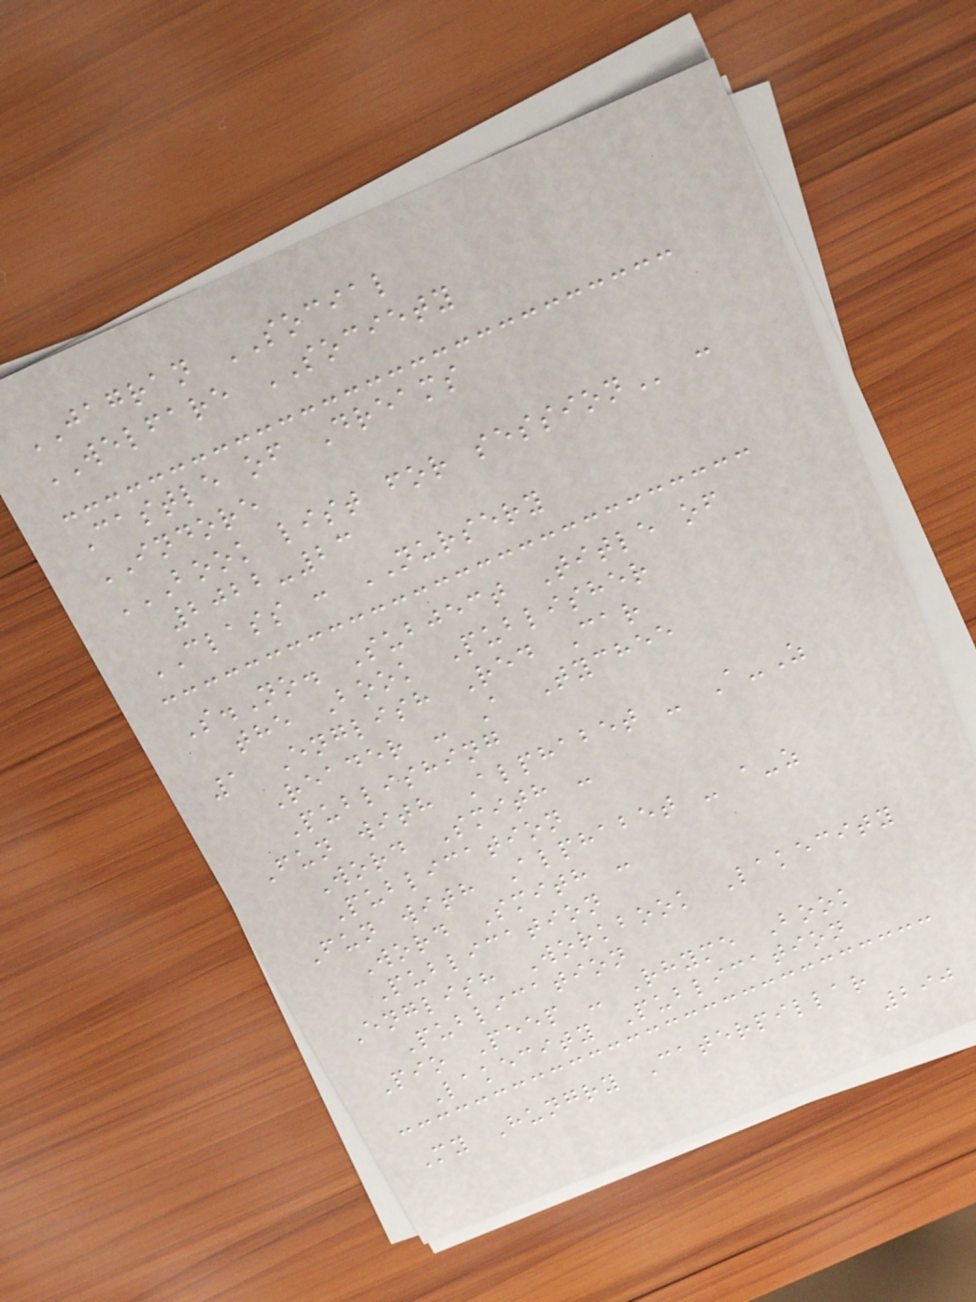JAGRAN SOCIAL
WELFARE SOCIETY
Castle of Dreams
INDORE
BOOK LIST FOR SESSION :
2022-23
CLASS : NURSERY
S.No. Subject Title of
the Book Publisher
1 English Red Car
Reader - A Tychee
Publishing
Fun with Alphabet - A-Z
Word Smith -
Publication
Fun with Alphabet - a-z
Word Smith -
Publication
English Workbook Lakecity
Publication
Pio Peep - Rhyme Book
Lakecity Publication
My Hungry Caterpillar
290
